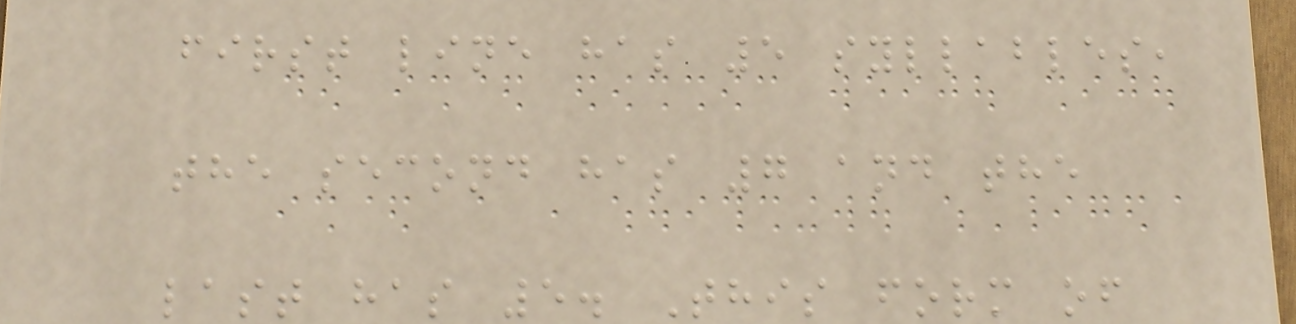first line has 5 syllables,
the second has 7 and the
last has 5. This form of
